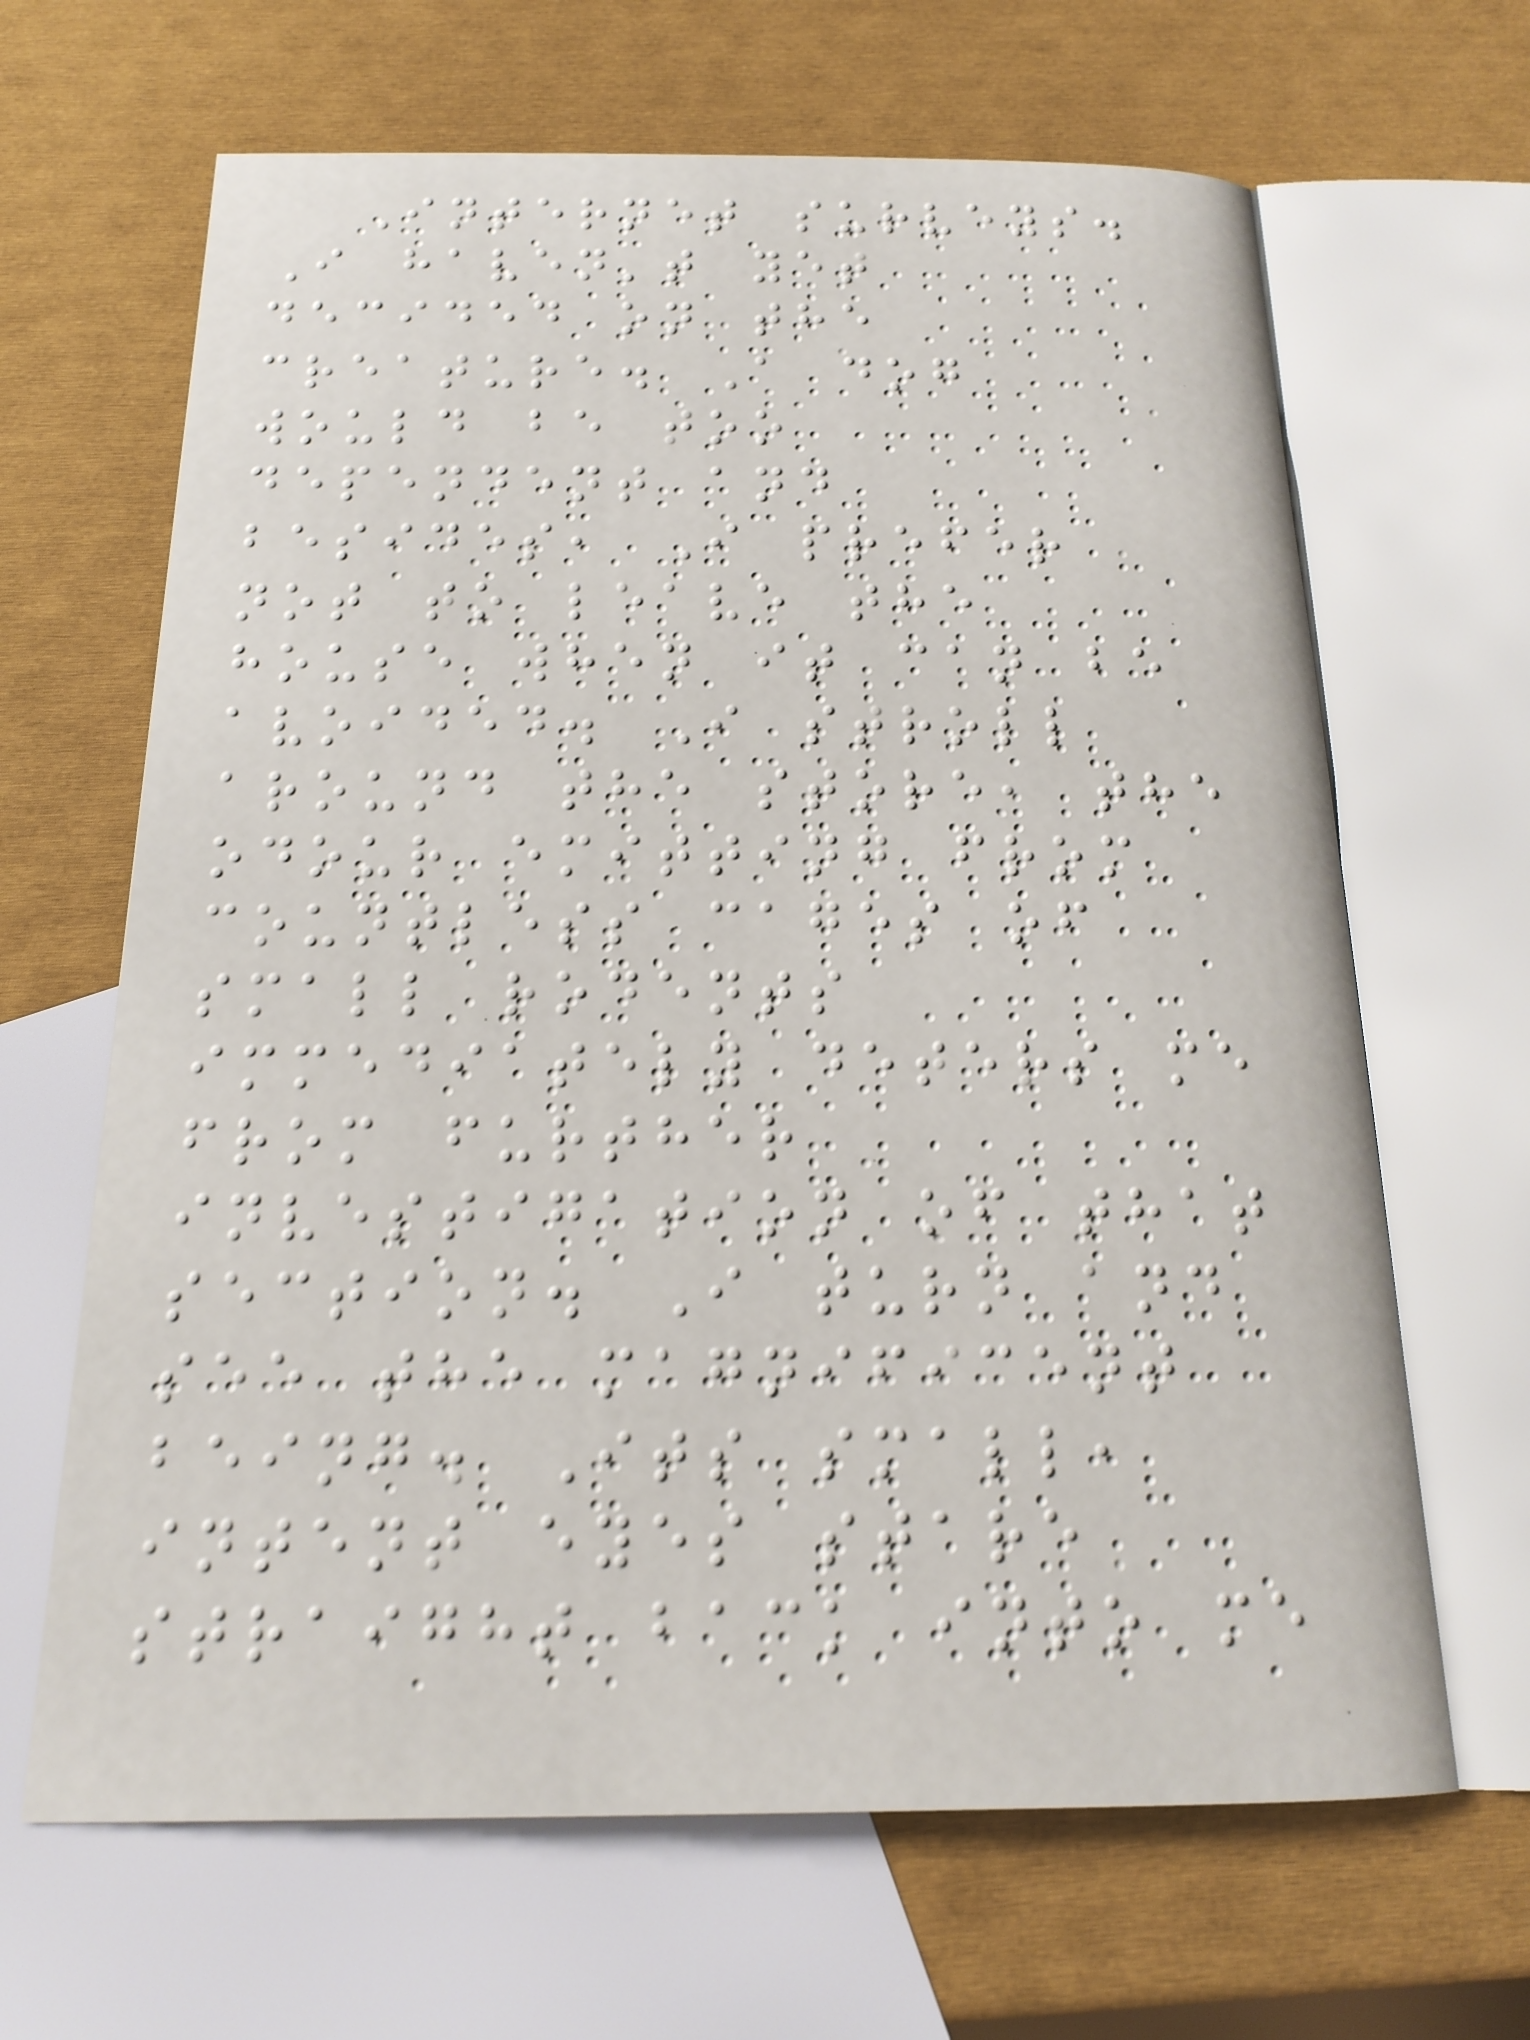Internet surveys.
I haven't yet
decided on the
creature. A dog
would be too
dependent and
besides, I prefer
not to leave the
house when it can be
avoided. I stroll
around the store, the
odour emitting from
countless cages of
small rodents
immediately deters me
from further
investigation of that
section. I turn and
see the magnificent
being. Its small,
intent eyes stare
straight back into me
